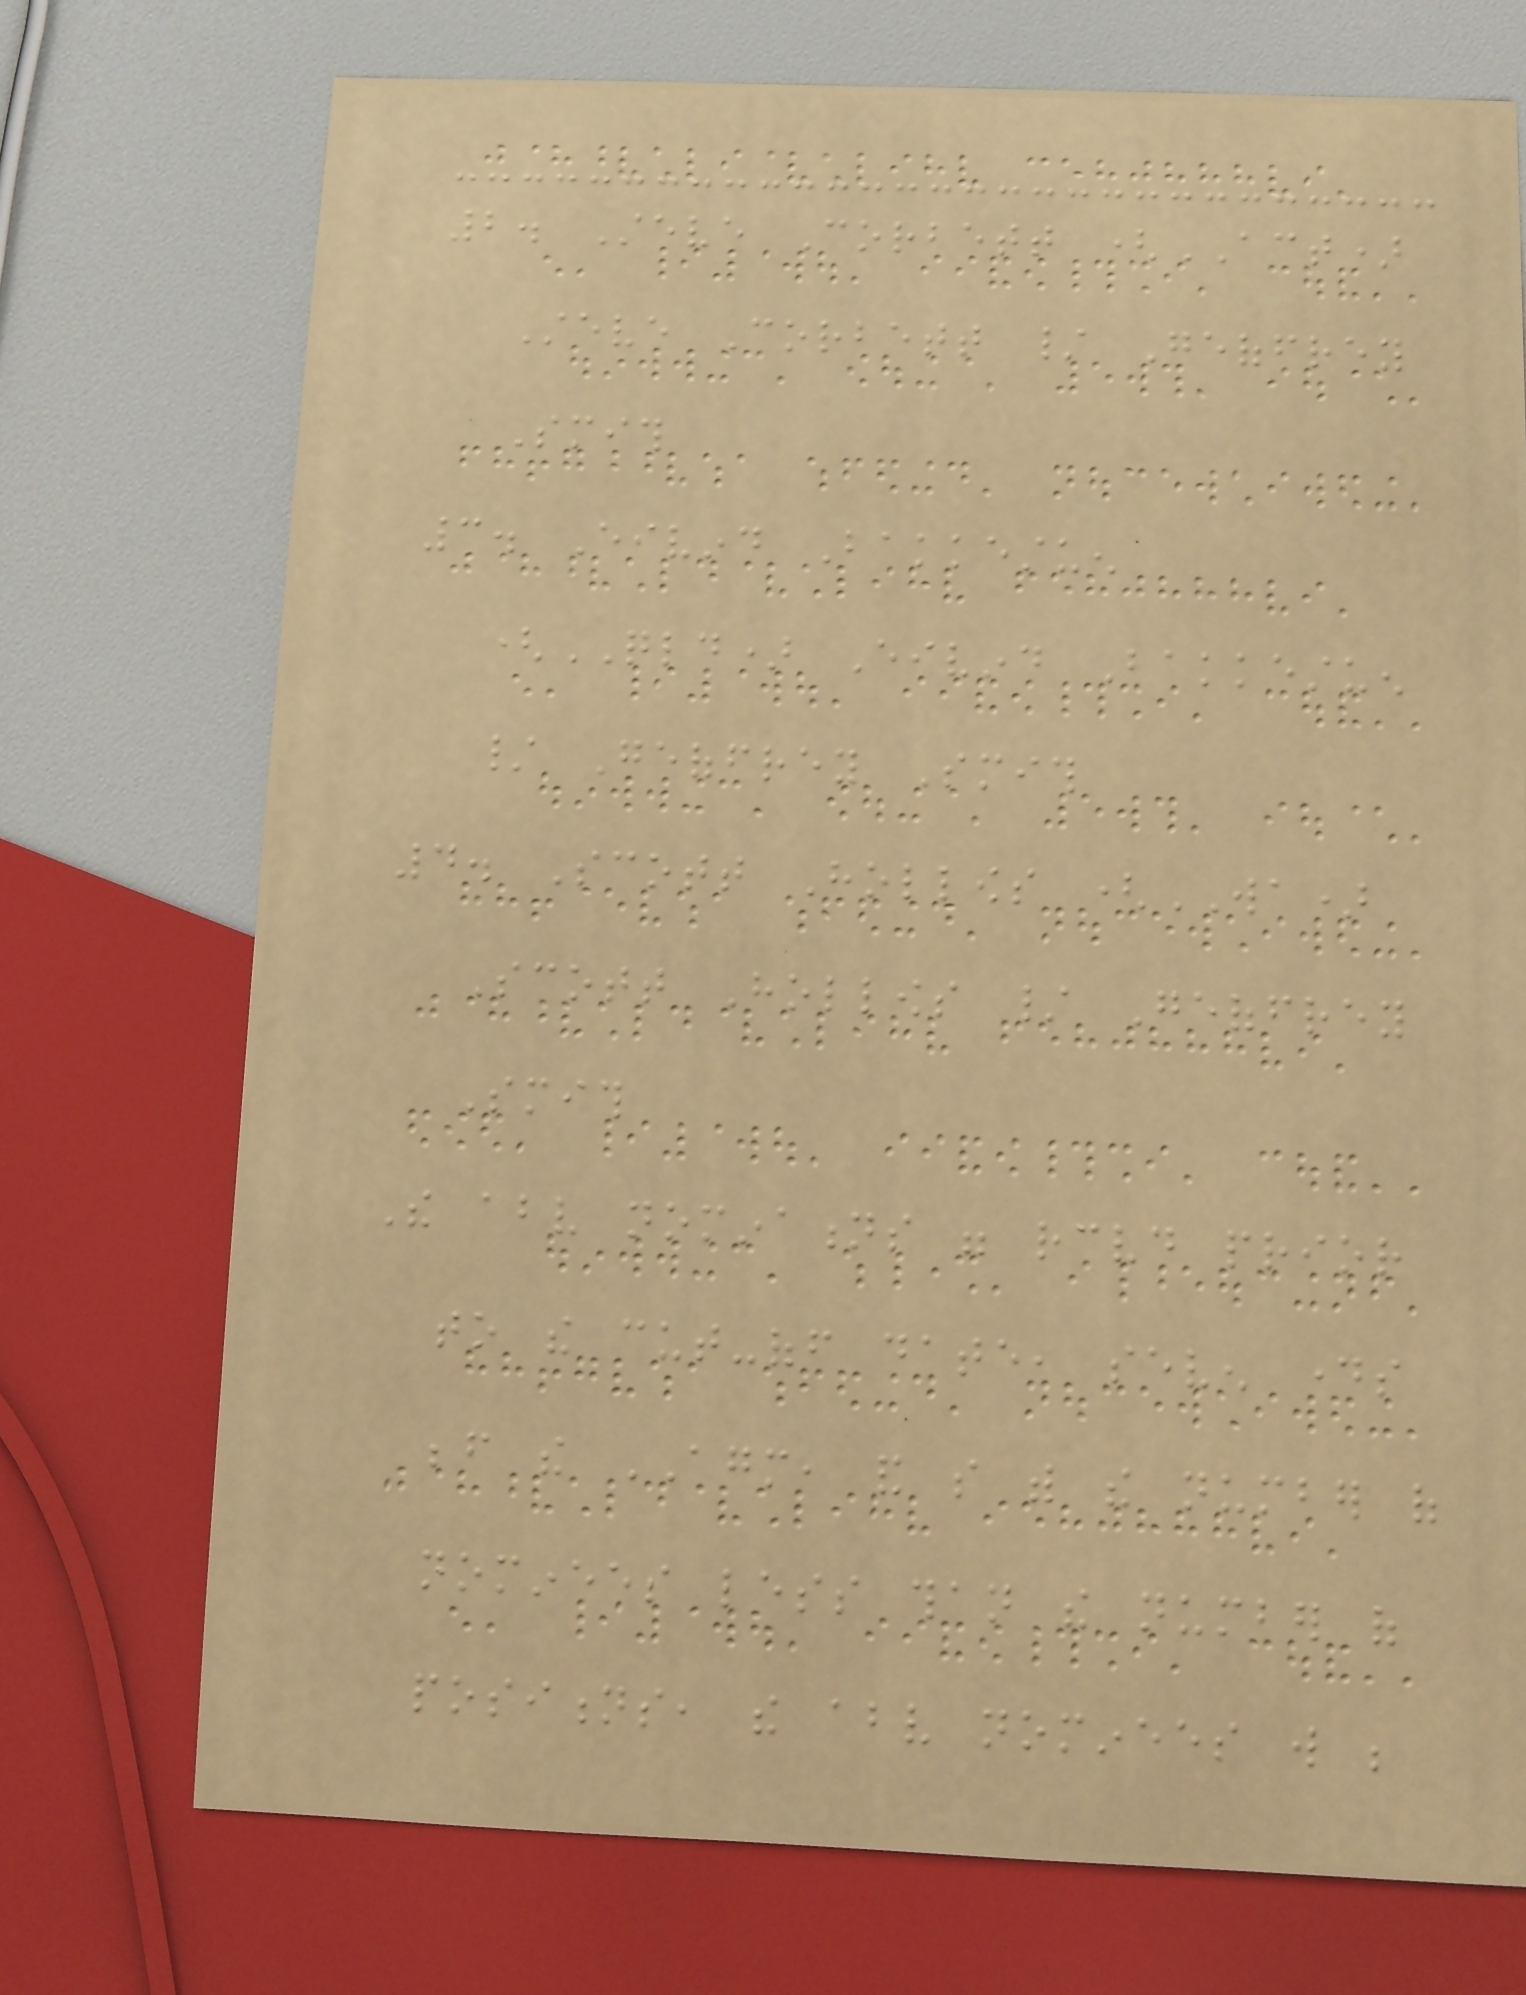2. Steve Corbett (ACT)
Steve Corbett / Geoffrey
Smith
3. Eivind Bakkestuen
(QLD) Eivind Bakkestuen
/ Geoffrey Smith
4. Scott Hollows (WA)
Scott Hollows / Geoffrey
Smith
The above nominations were received prior
to the cut-off date, seven days
before the AGM, and so with the number of
nominees less than the number of
positions, the above nominees will be
